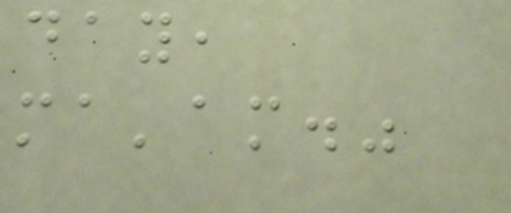day,
ma'am."
